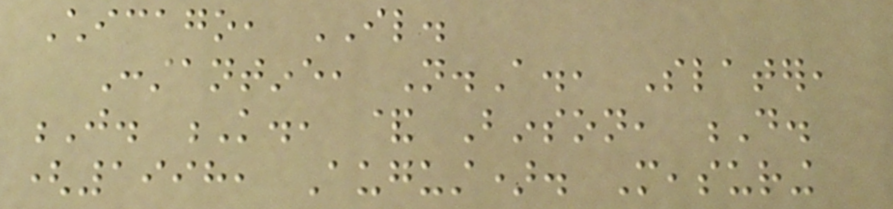Chicago, IL.
Constantine, N.A., Slater,
J. K., & Binson, D.
(1998, August). Measuring
